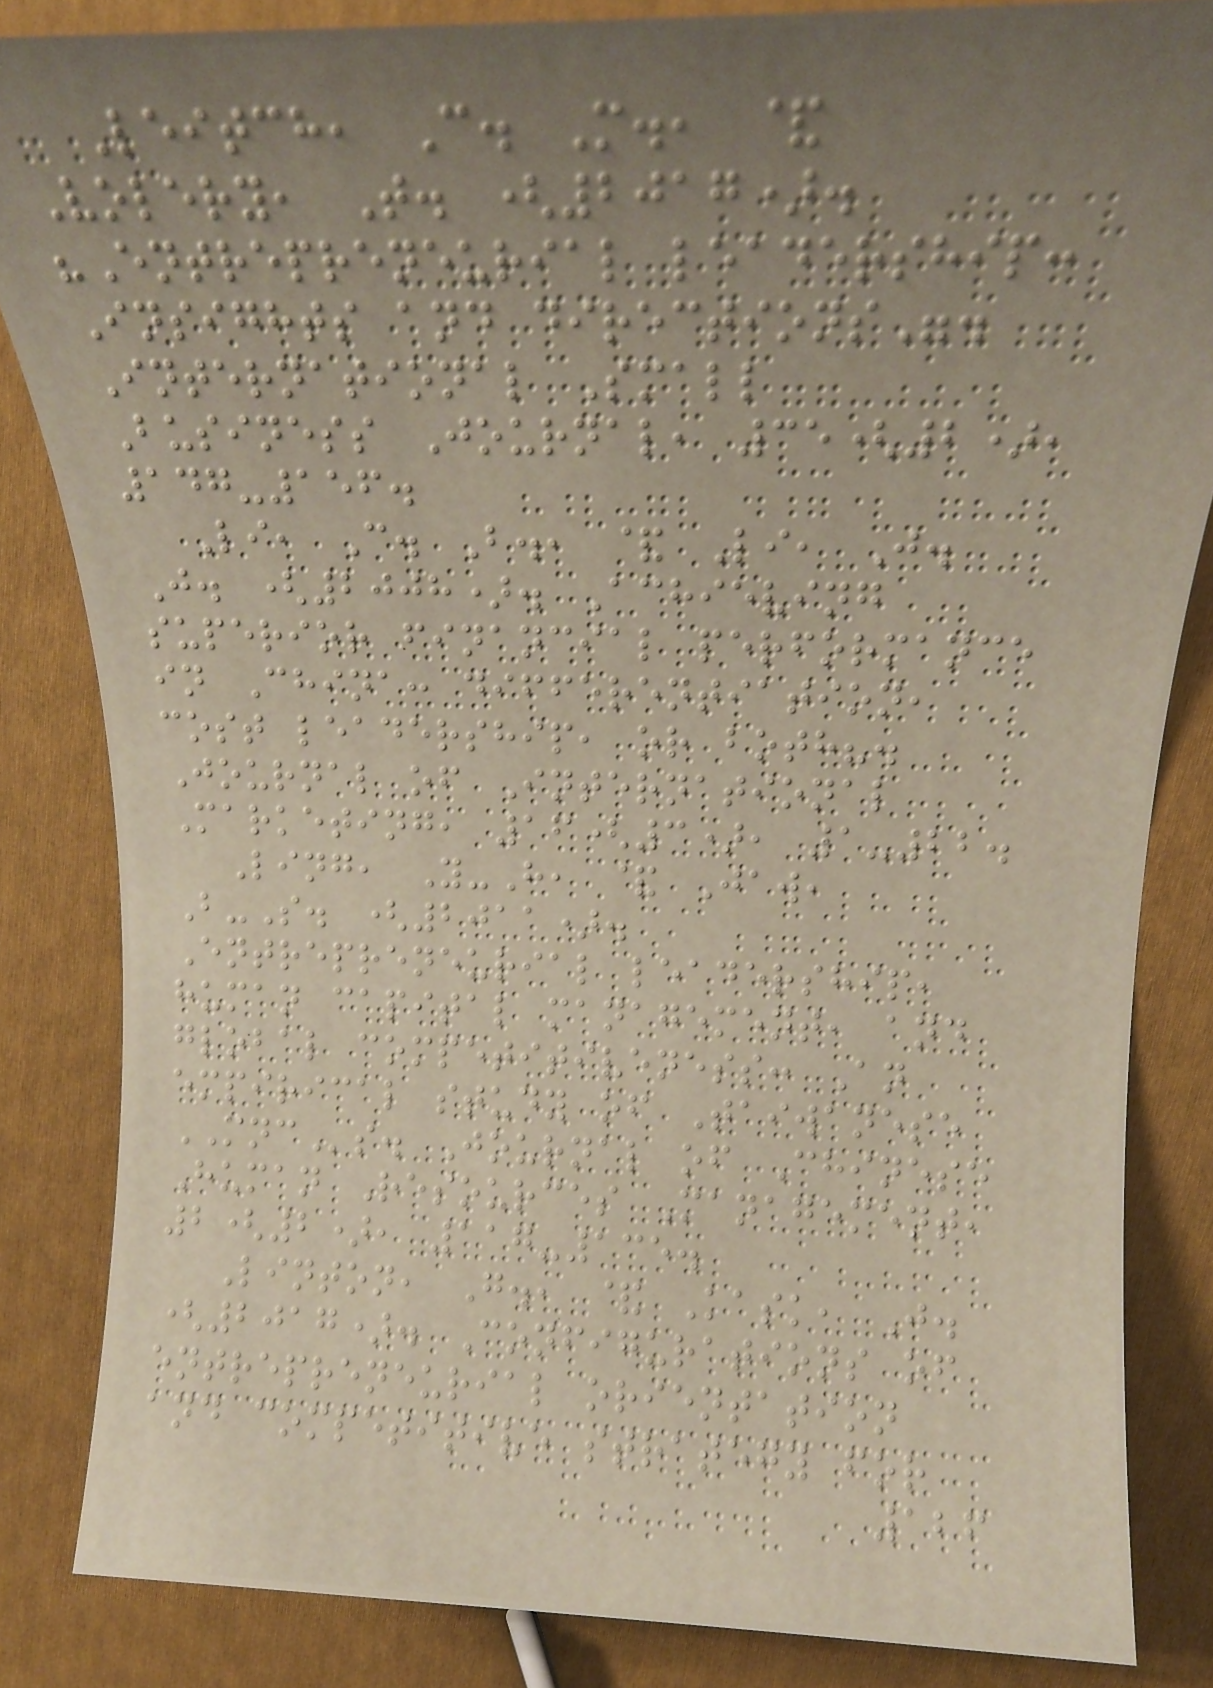Leitch, C. M., &
Volery, T. (2017).
"Entrepreneurial leadership:
Insights and directions".
International Small
Business Journal, 35(2),
147-156.
Li, C. B., & Li, J.
J. (2008). Achieving
superior financial performance
in China: differentiation,
cost leadership, or both?.
Journal of International
Marketing, 16(3), 1-22.
Ling, Y-H, & Jaw,
B-S. (2011).
Entrepreneurial leadership,
human capital management, and
global competitiveness: An
empirical study of Taiwanese
MNCs. Journal of Chinese
Human Resources Management,
2(2), 117-135.
Linton, G., & Kask, J.
(2017). Configurations of
entrepreneurial orientation
and competitive strategy for
126
